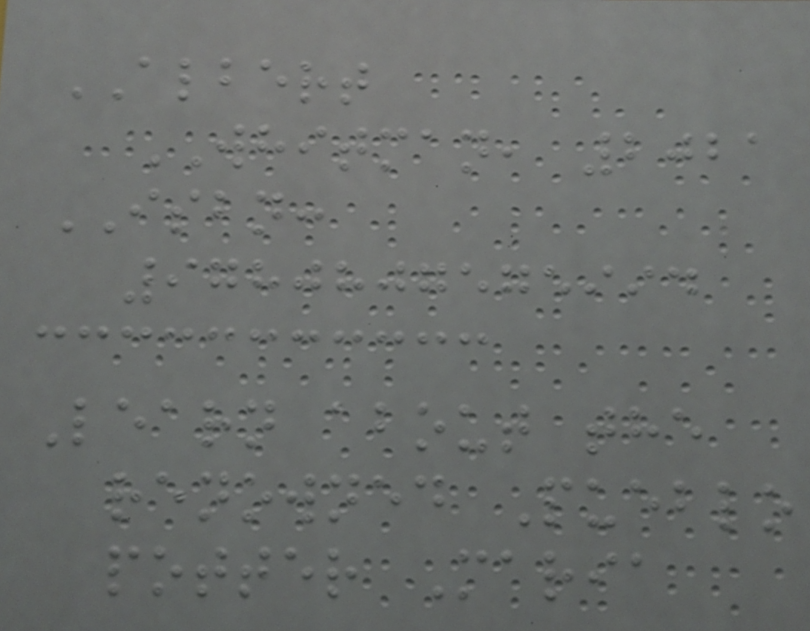ALBERT
WHITMAN, 2021
ISBN:
9780807575994
Learn about the
renowned Pueblo
potter Maria
